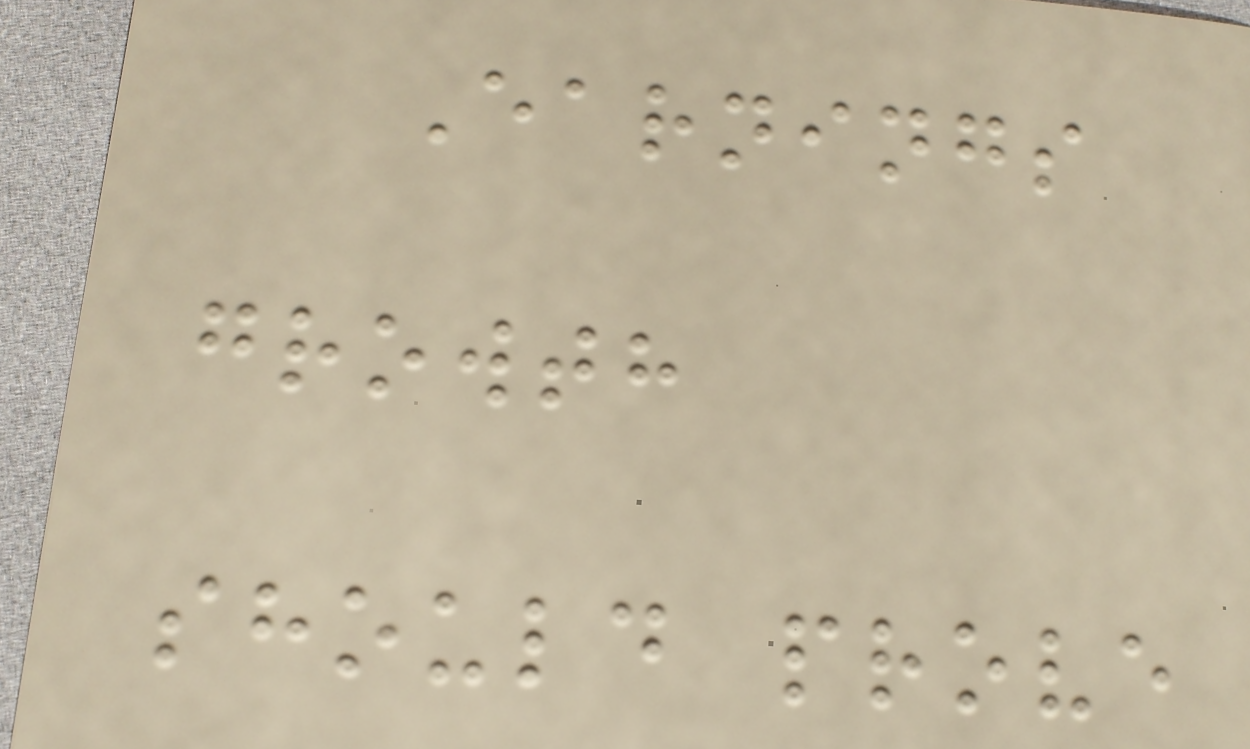Earnings
growth
should prove
